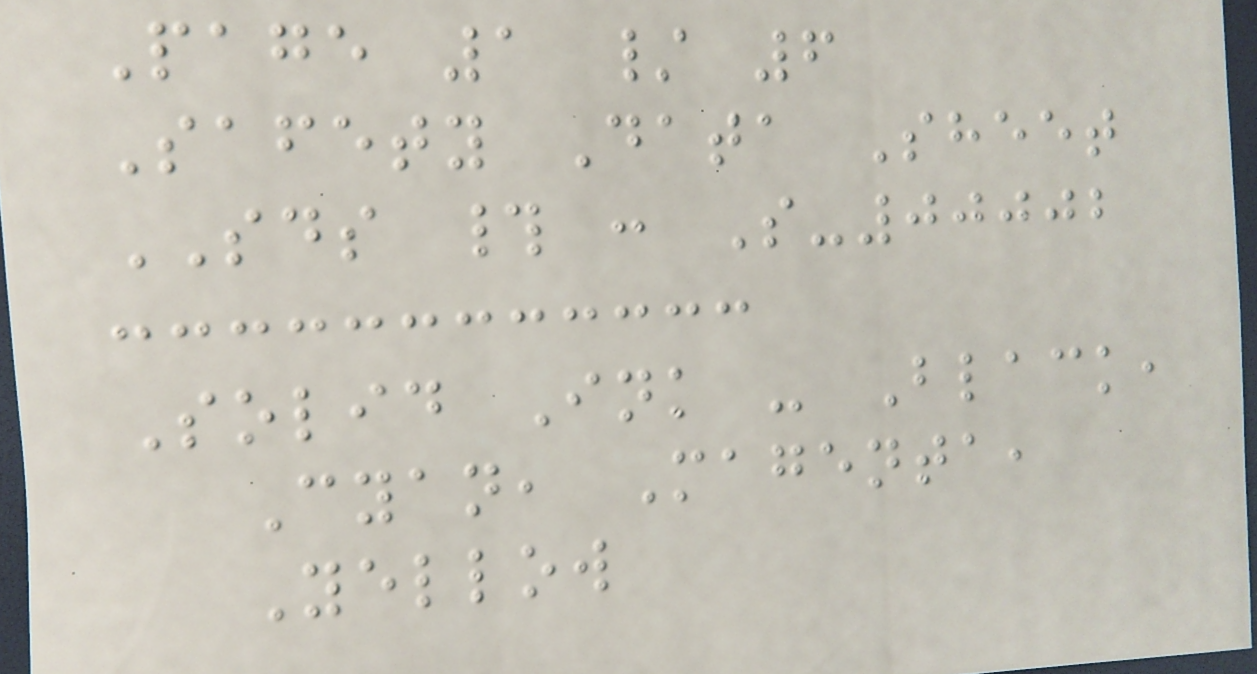Page 1 / 6
Safety Data Sheet
SDS # : S-00002
Solid Ink - Black,
Cyan, Magenta,
Yellow
